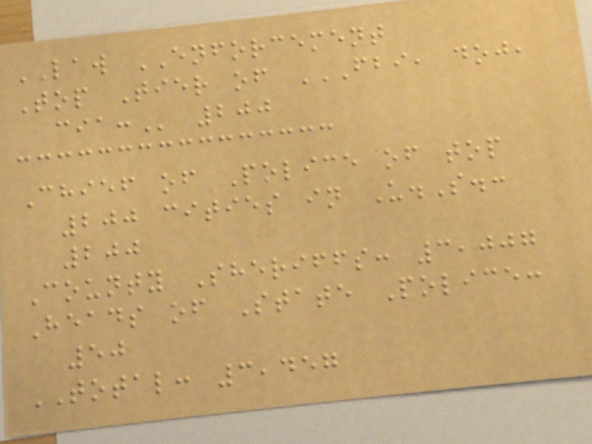LAW ENFORCEMENT
Top Tier of FBI, DOJ,
CIA: 200
Chief of Police of top
200 cities in U.S.:
200
County Sheriffs: 3,007
Heads of State Police:
50
TOTAL: 3,457
